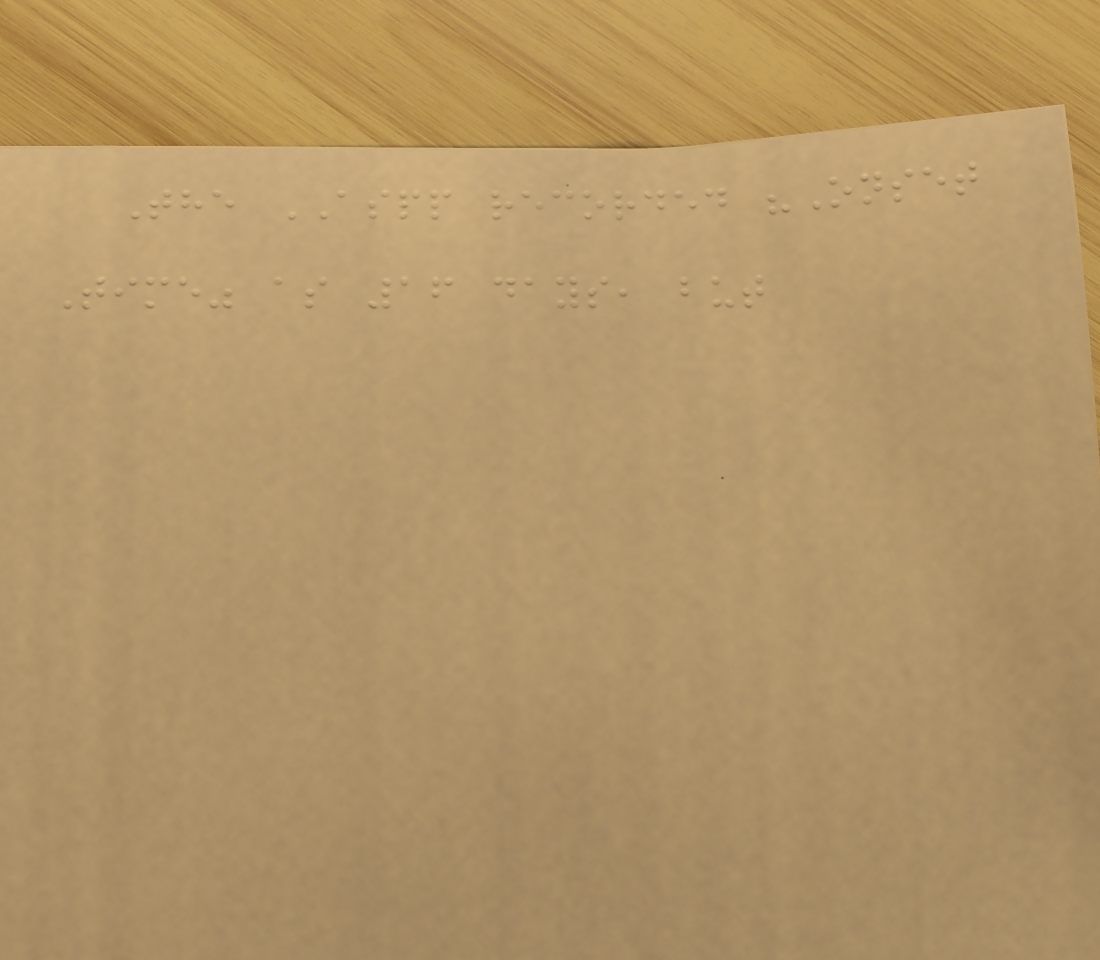The ASPP recorded "Onset
Time" as 16 days, but
